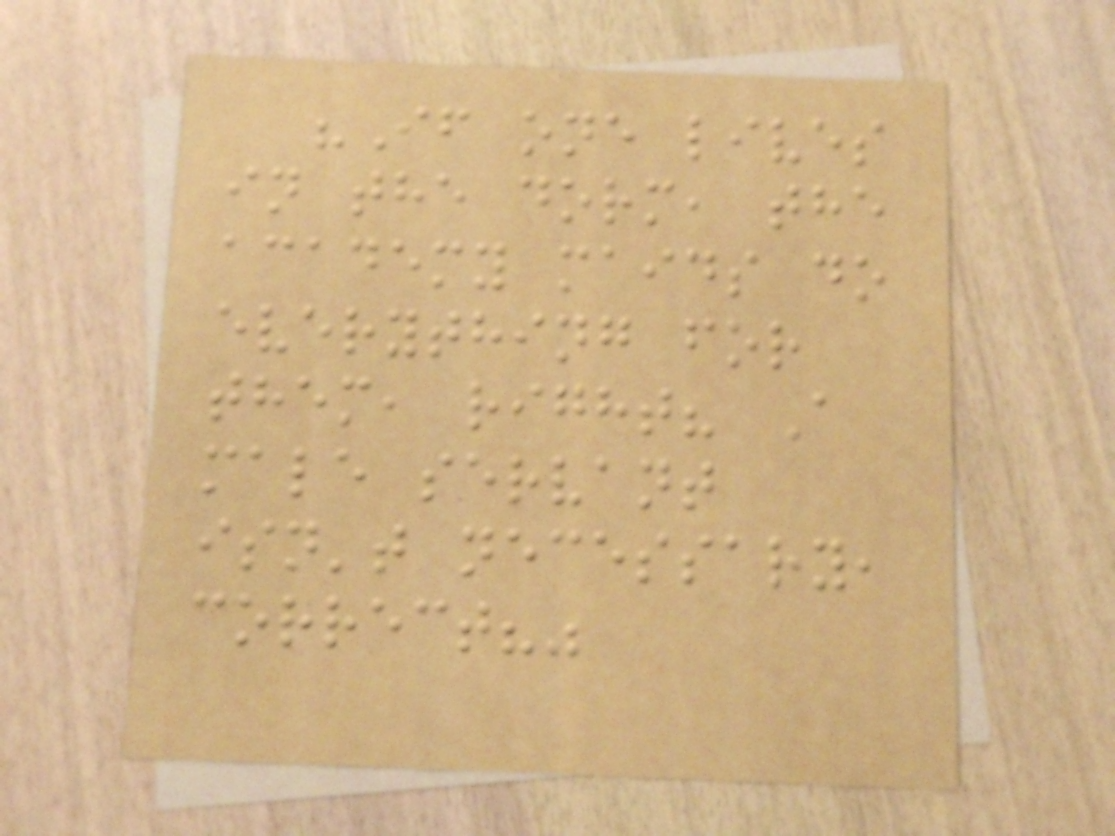"If one lives
in the dorm, the
academy maids do
everything for
them, right? A
male servant
isn't necessary,
correct?"
